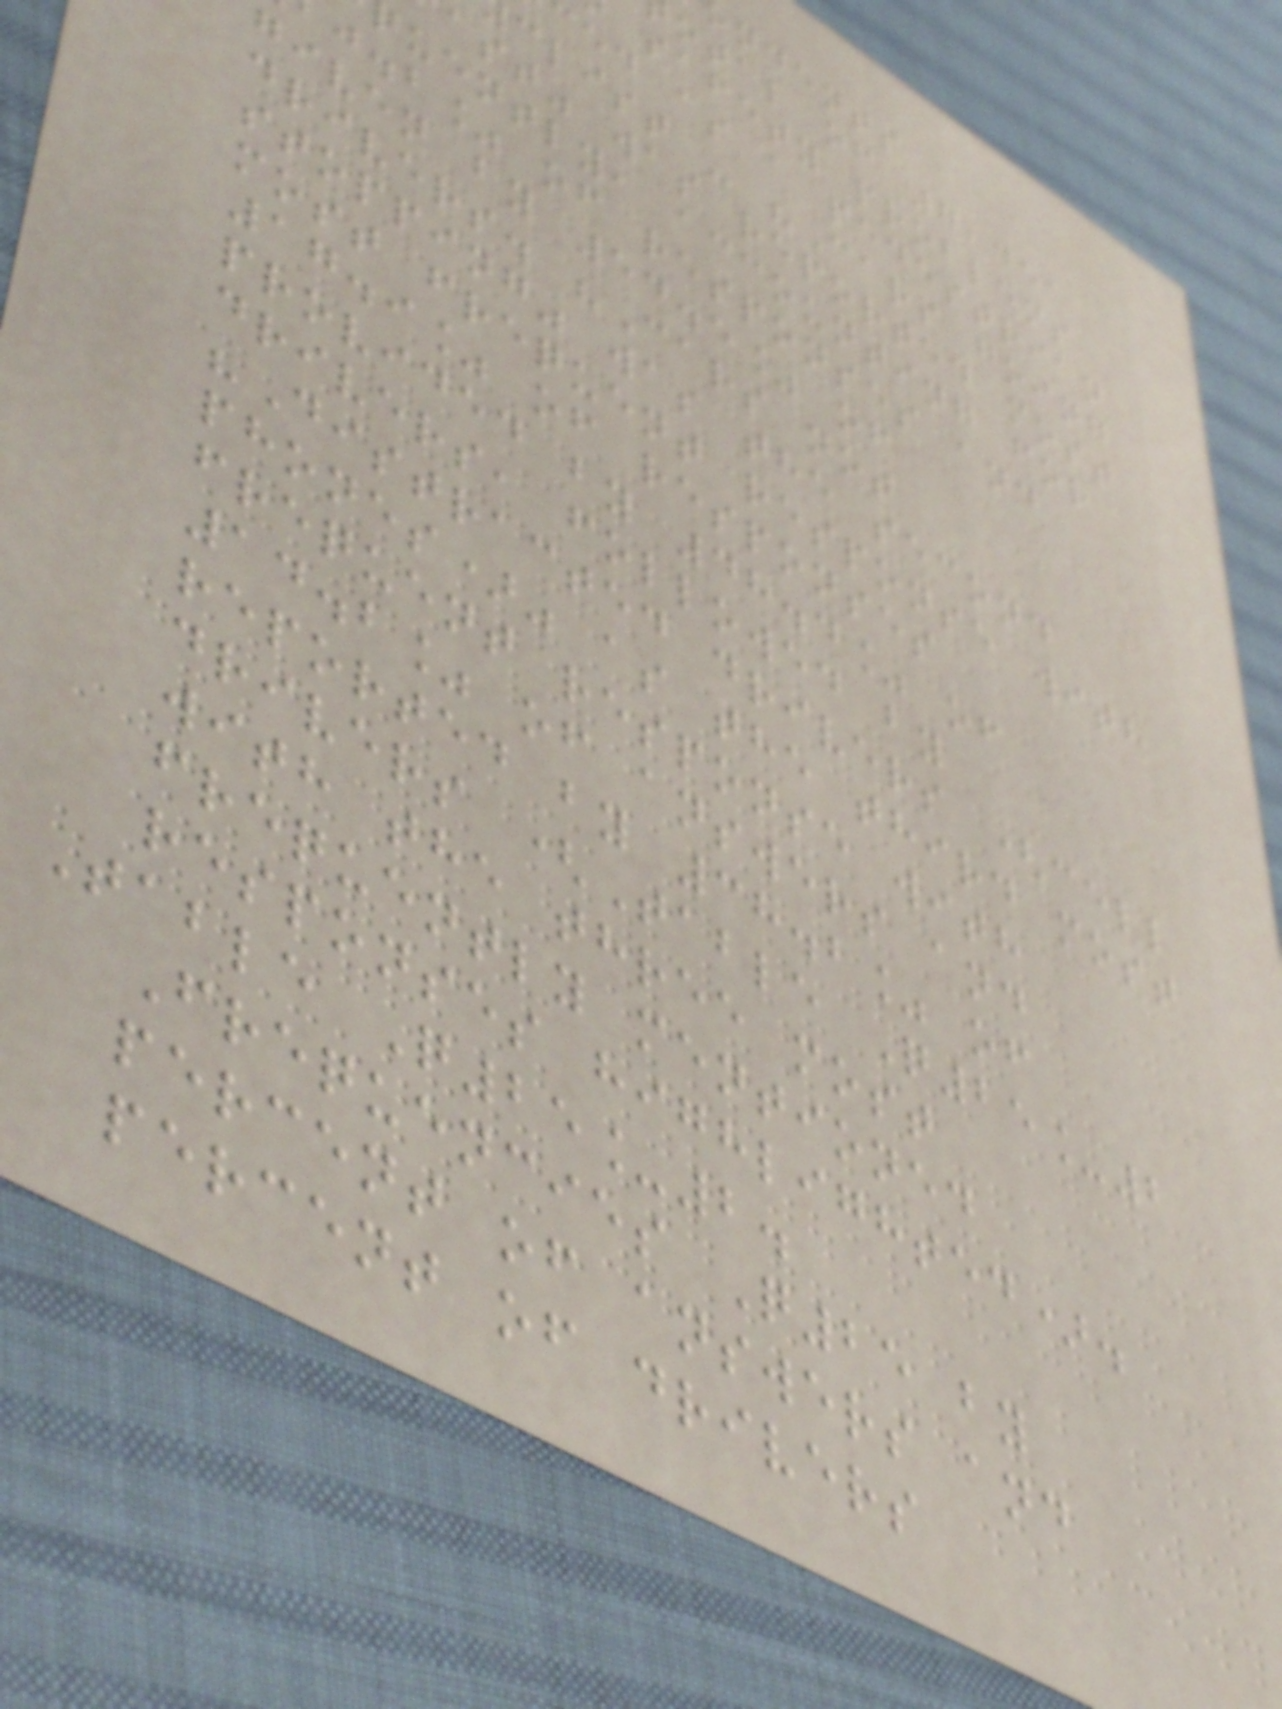ndents
otal of 7,451
safety problems
ed as a pedestrian
clist - "Cars going
ast" was reported most
uently, accounting for
j.b% of responses and
given by 54.5% of
drivers. "Cars not
stopping" was the second
most frequent response with
17.9% of responses
provided by 48.4% of
drivers, followed by
"Distracted drivers (cell
phones)" as the third most
frequent response with
14.2% of answers and
reported by 38.2% of
drivers (Table Q25_2
with the three most
frequently mentioned
responses highlighted).
Table Q25_2.
Frequencies Q25 by
percent of answers and
percent of drivers
